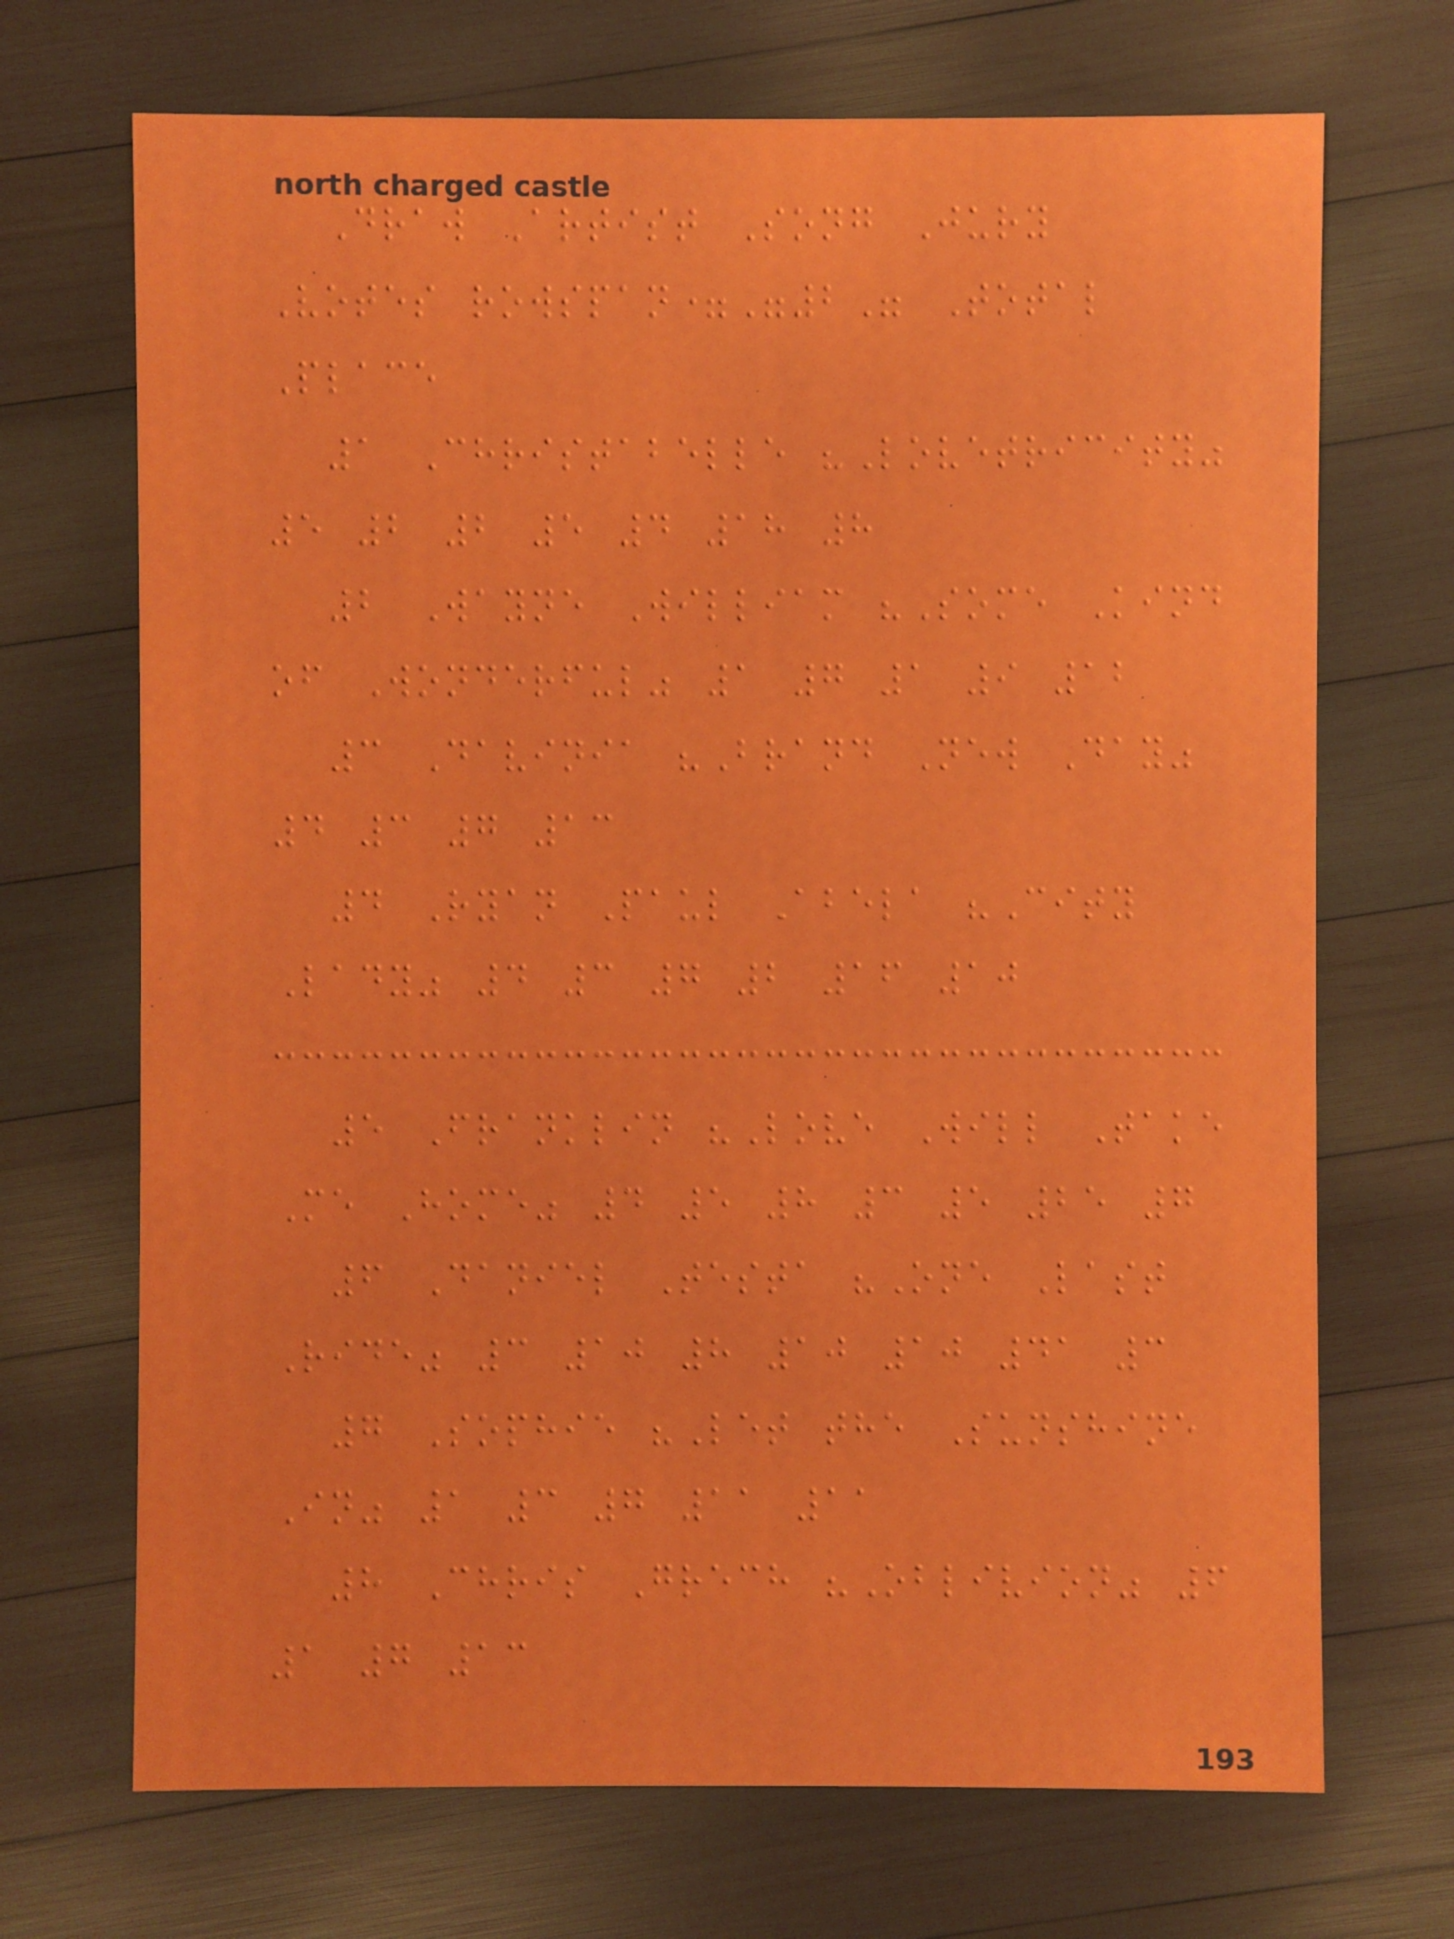Draw Artist Song Jury
Votes rowspan="2" Total
Place
1 Christabelle "Lovetricity"
5 2 2 5 4 18 8
2 Wayne William "Some Kind
of Wonderful" 1 7 1 9 12
3 Davinia "Brand New Day"
4 3 7 13
4 Ryan Paul Abela "City
Lady" 4 3 7 2 16 10
5 Franklin "Love Will Take
Me Home" 4 5 8 3 5 25 7
6 Daniel Testa "One Last
Ride" 3 10 8 10 10 41 3
7 Sophie "Let the Sunshine
In" 1 3 7 11 11
8 Chris Grech "Oblivion" 6
1 7 13
